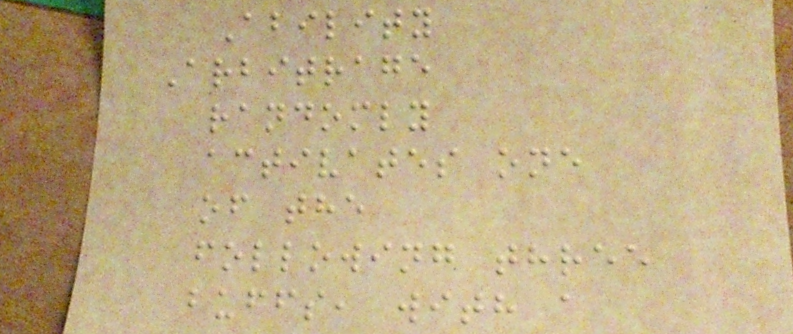Ability
Arbitrage
randomly
activates one
of the
following three
buffs, with a
